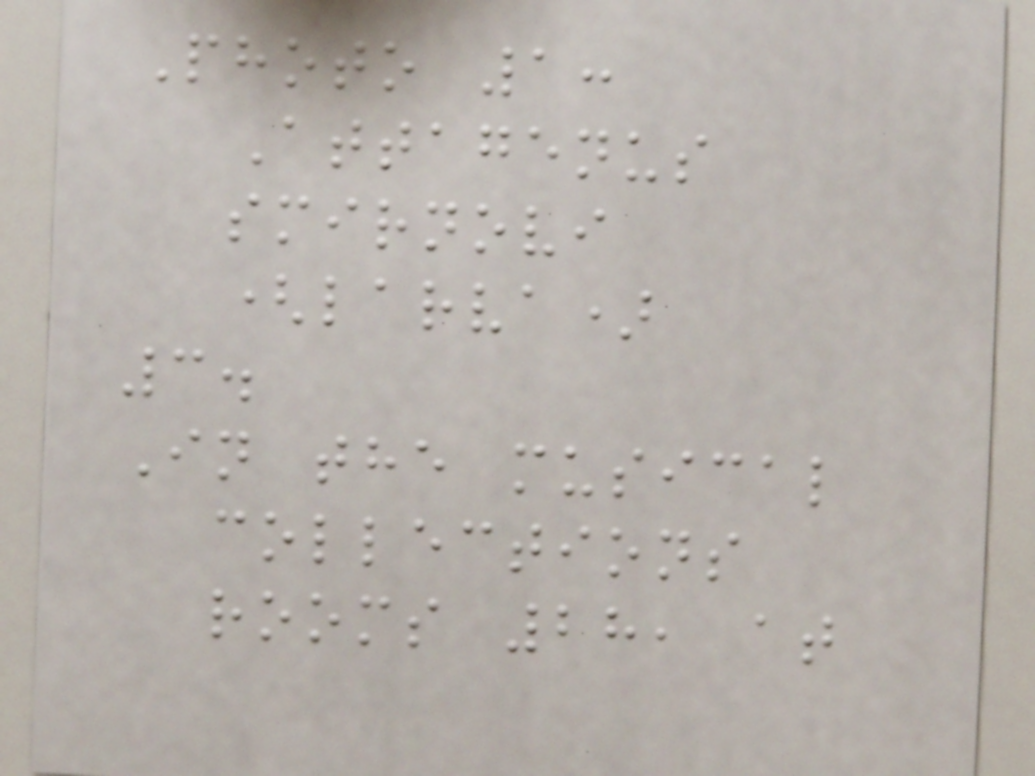Photo 1:
Attagenus
smirnovi
(larva)
3.
In the musical
collections
rooms 28, at
